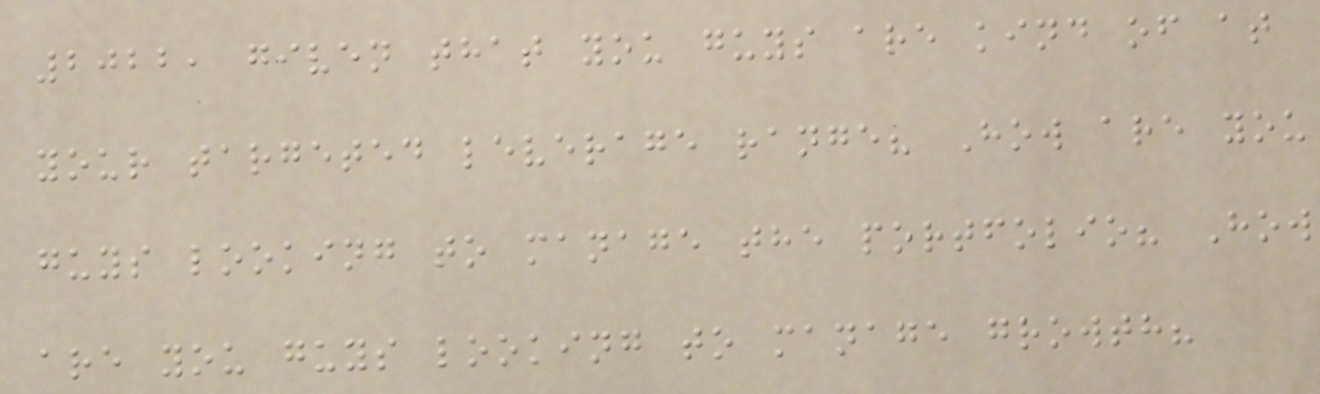2022, given that you guys are kind of at
your targeted leverage range? How are you
guys looking to manage the portfolio? How
are you guys looking to manage growth?
